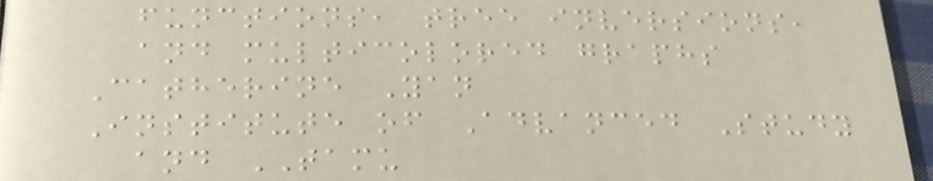functions, tree inversions,
and multicolored graphs
Catherine Yan
Institute of Advanced Study
and TAMU
